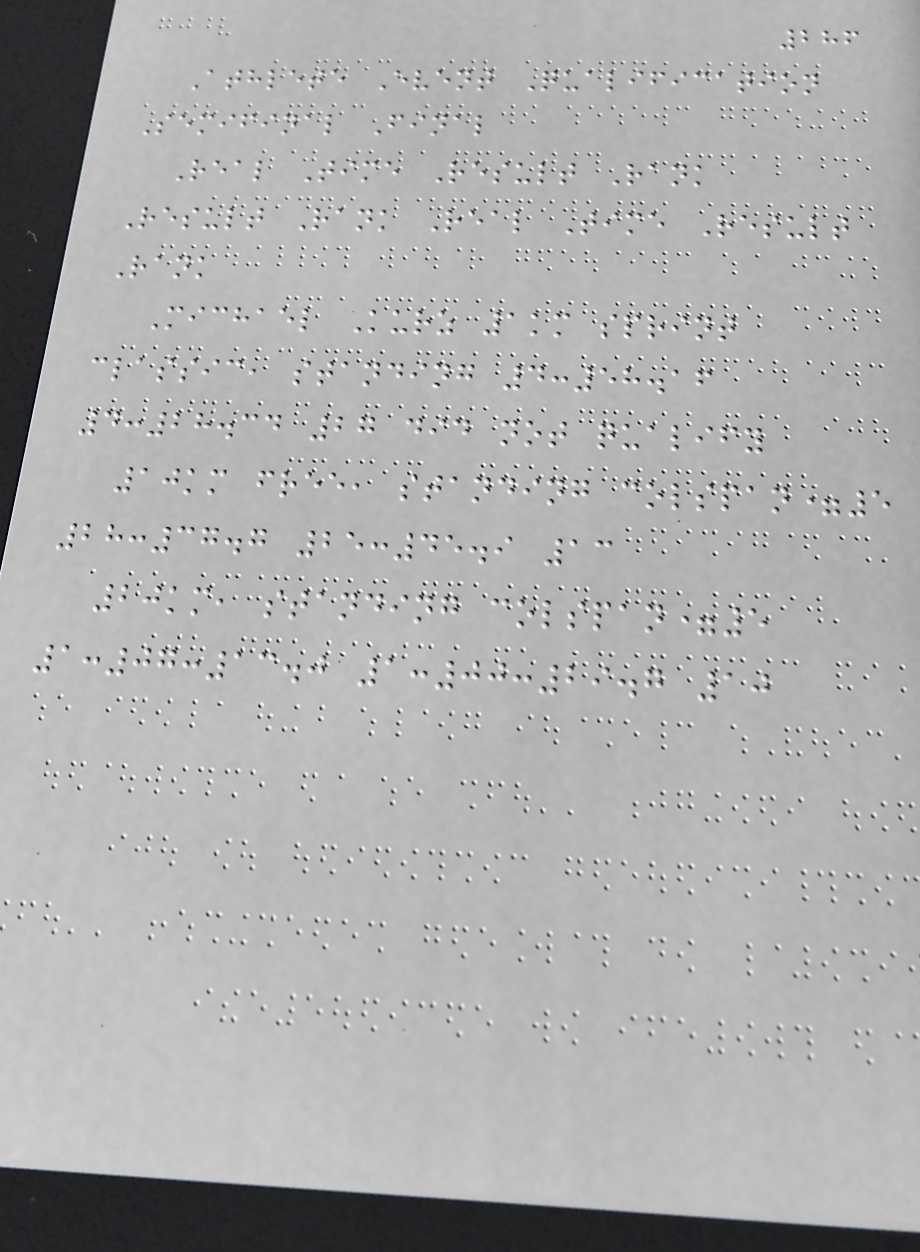286
Athlete Event Qualification
Semifinal Final
Real Time Result Rank
Result Rank Real Time Result
Rank
Michael Kurz 1km sprint
classic, standing 4:58.16
4:28.34 27 did not qualify
10km free, standing colspan=5
28:37.7 25:45.9 13
20km, standing colspan=5
1:07:13.0 1:00:29.7 10
